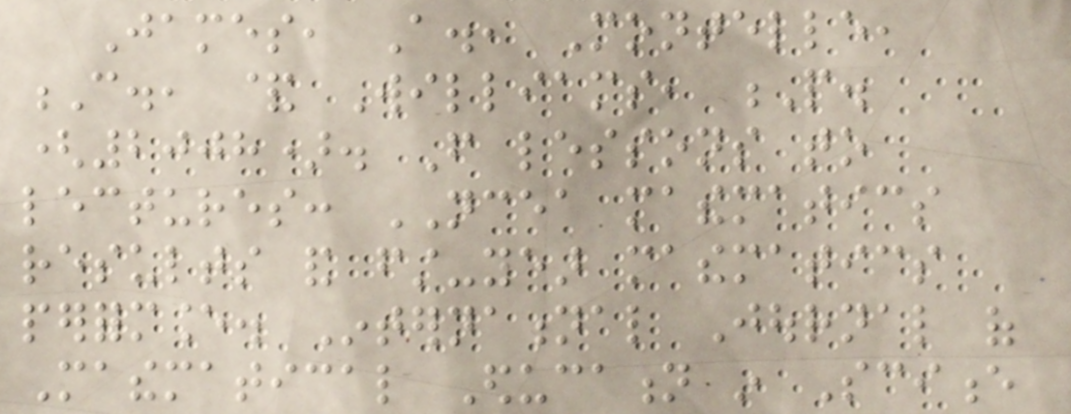James, A., Montelle,
C., & Williams, P.
(2008). From lessons to
lectures: NCEA mathematics
results and first-year mathematics
performance. International Journal of
Mathematical Education in Science
